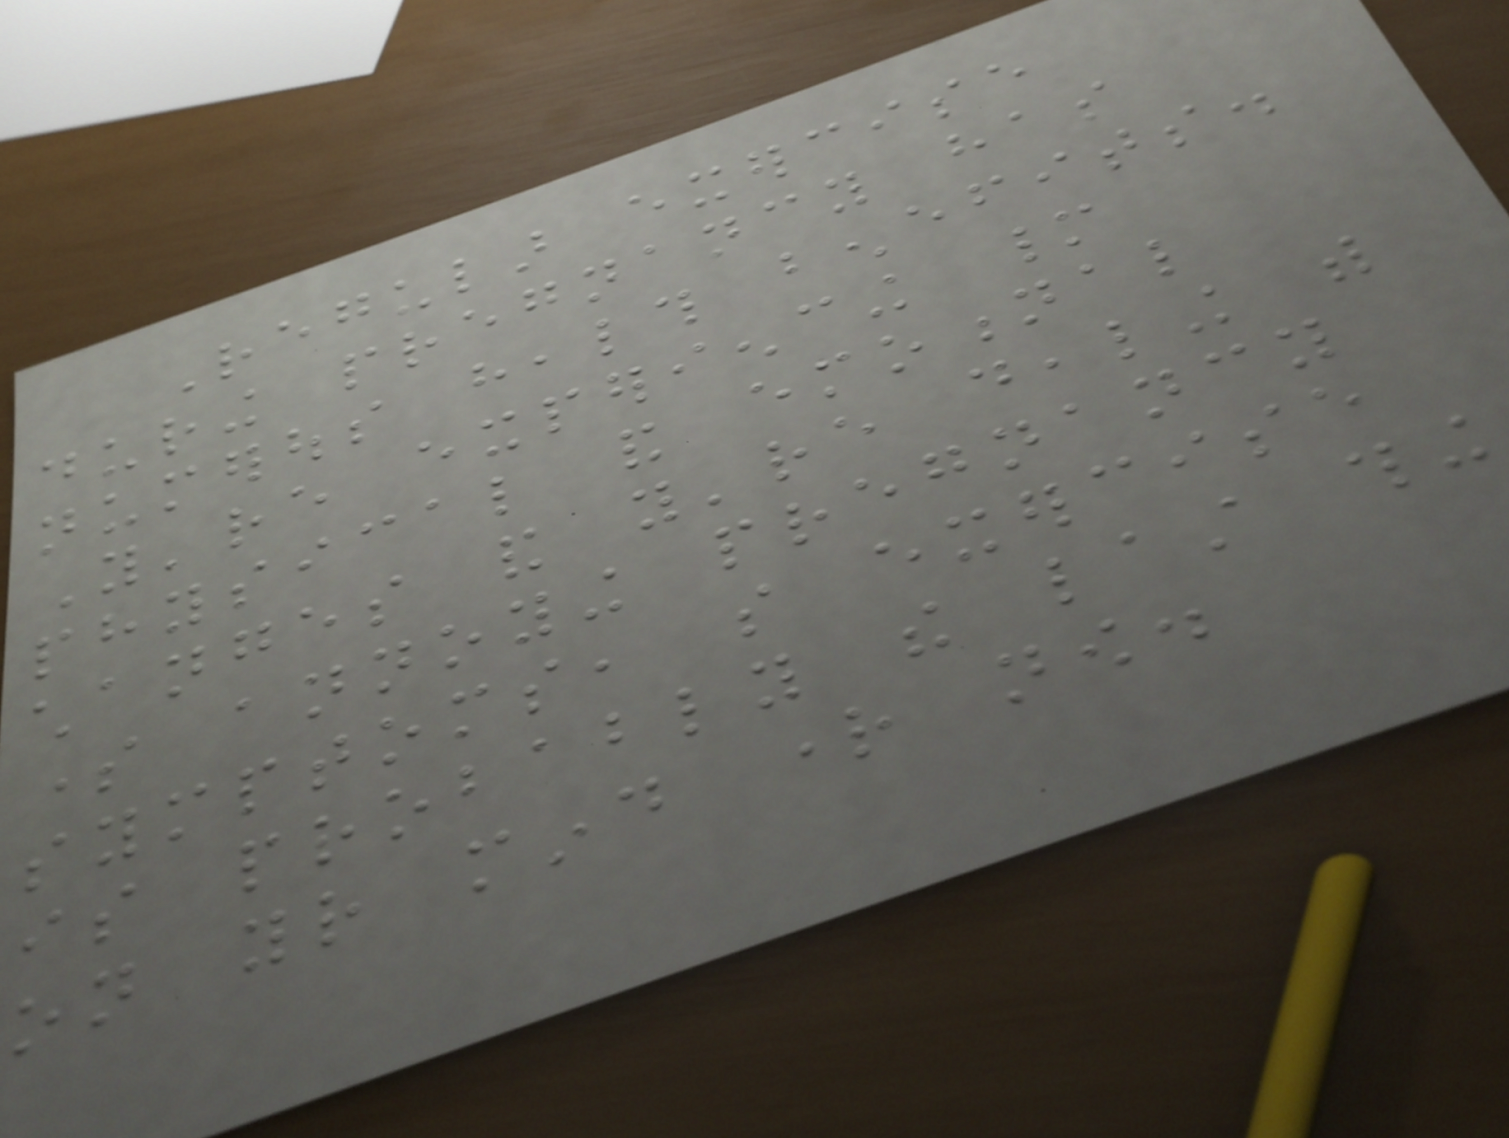Regular exercise
during pregnancy has
numerous health benefits.
You're experiencing many
physical and emotional
changes and you're dealing with
some annoying pregnancy
symptoms, so exercise
is probably the last thing
on your mind right now.
